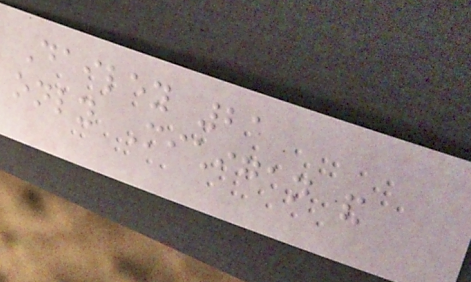Dailey 21
only Michigan and
